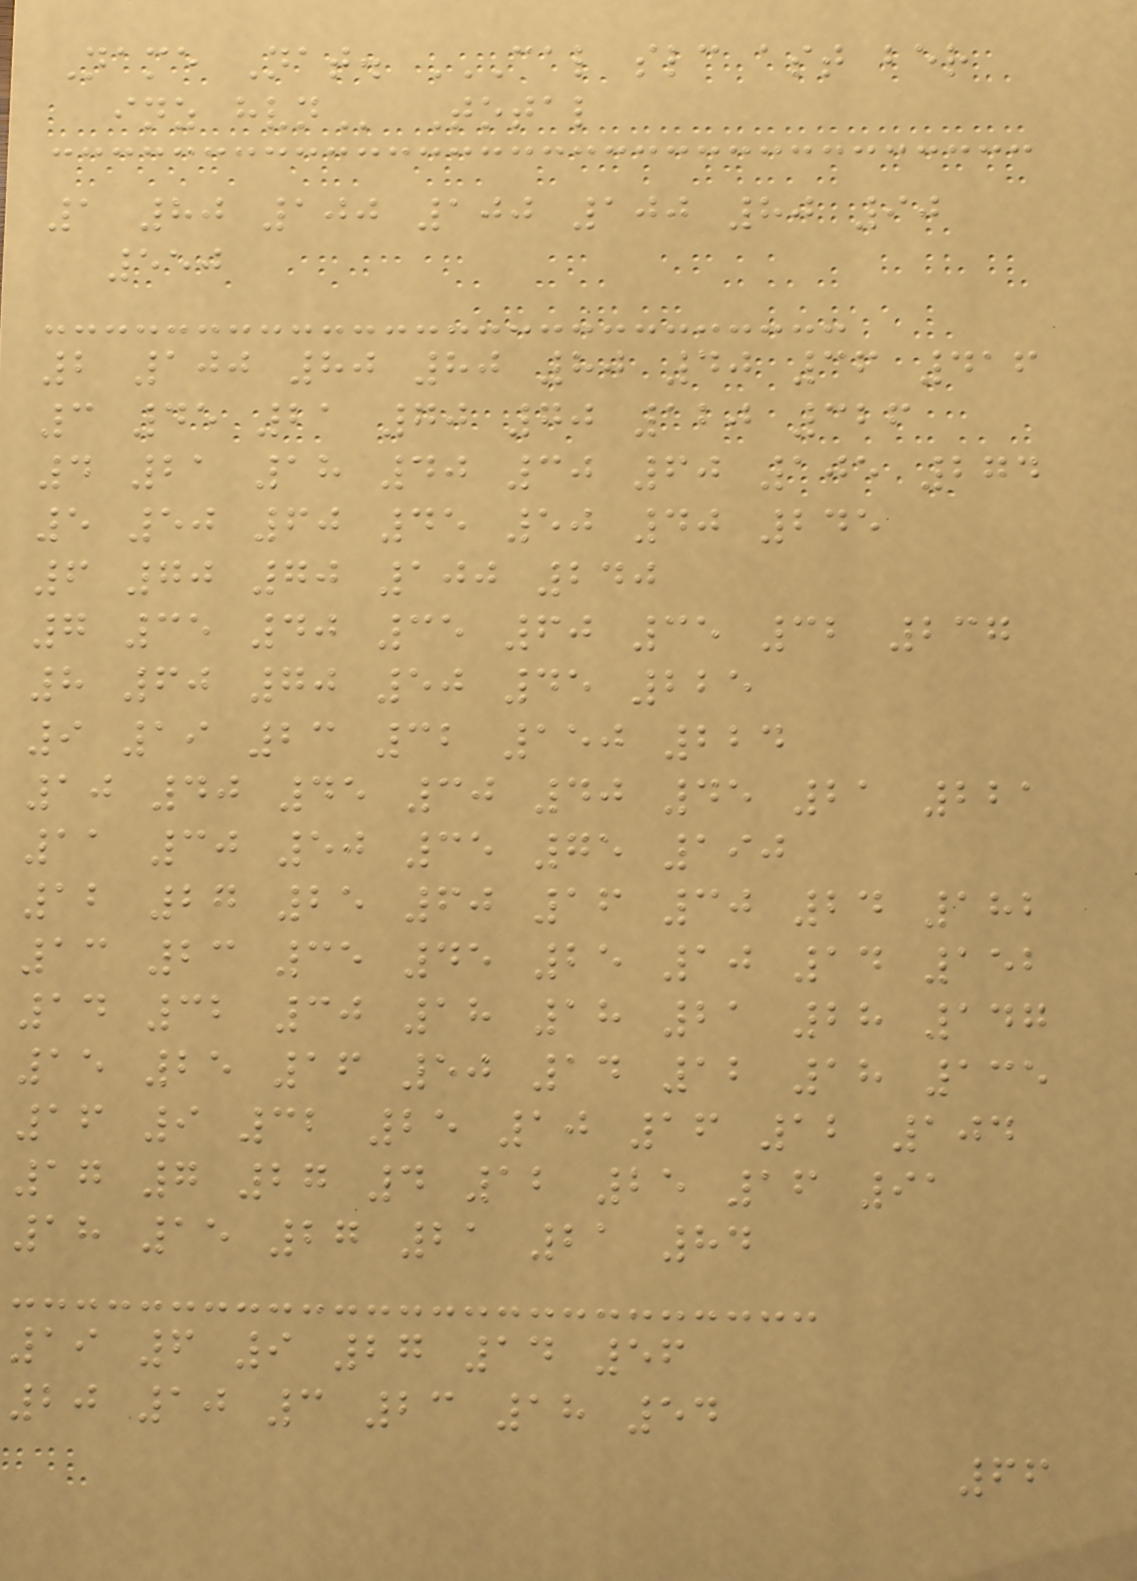Name Nat. CAL SLC AST BER
INZ HVN Total
1 80 100 100 100 80 90
550
2 100 80 80 80 40 36 416
3 45 21 70 70 120 326
4 21 18 40 30 60 105 274
5 50 60 45 50 40 245
6 70 70 100 240
7 35 40 35 60 35 32 237
8 60 70 50 45 225
9 19 23 32 150 224
10 40 45 30 40 45 21 221
11 30 50 35 75 190
12 27 25 60 16 30 24 182
13 23 35 45 25 10 14 152
14 32 30 18 18 21 28 147
15 25 16 50 14 12 18 135
16 9 32 25 10 16 12 104
17 7 27 4 12 25 16 91
18 15 27 21 21 84
19 6 9 27 14 56
20 10 3 23 18 54
66
